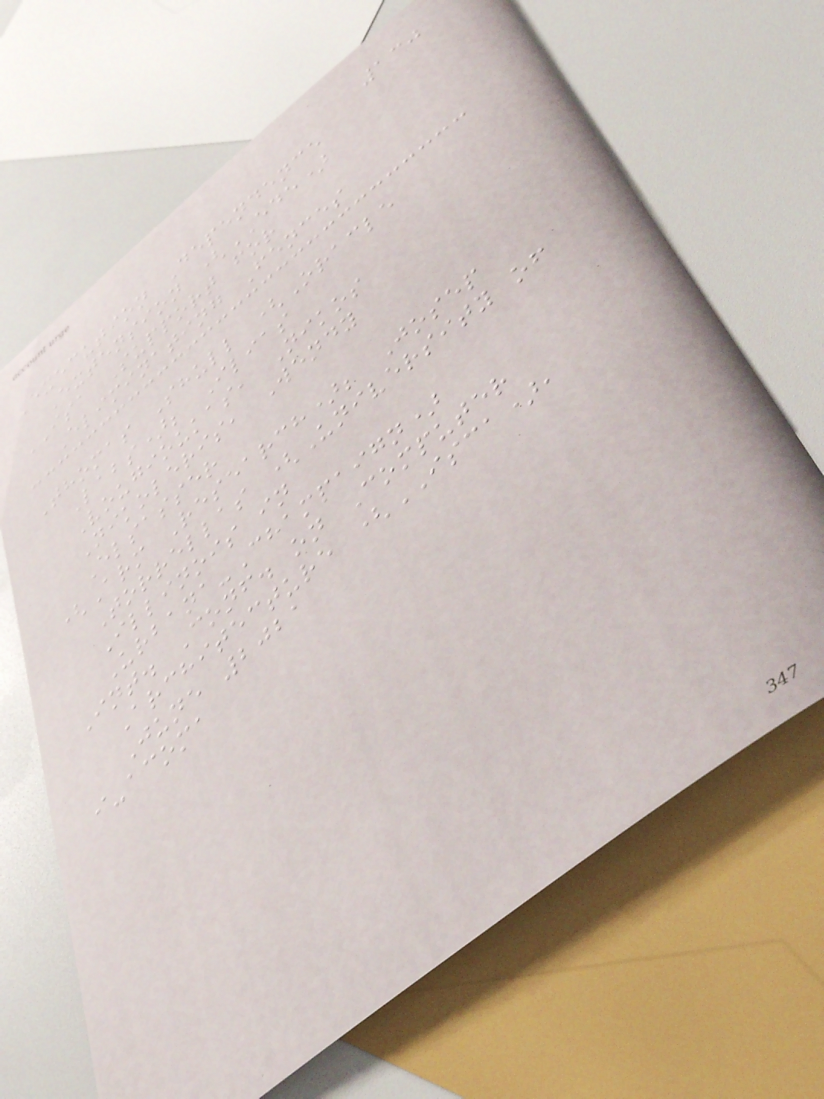130
Execution Dependence
Extension (EDE)
ISA Support for
Eliminating Fences
Thomas Shull (Oracle
Labs); Ilias
Vougioukas, Nikos
Nikoleris, Wendy
Elsasser
(Arm Research); Josep
Torrellas (University of
Illinois in
Urbana-Champaign)
Int. Conf. on Computer
Architecture (ISCA),
June 2021
i-acoma
